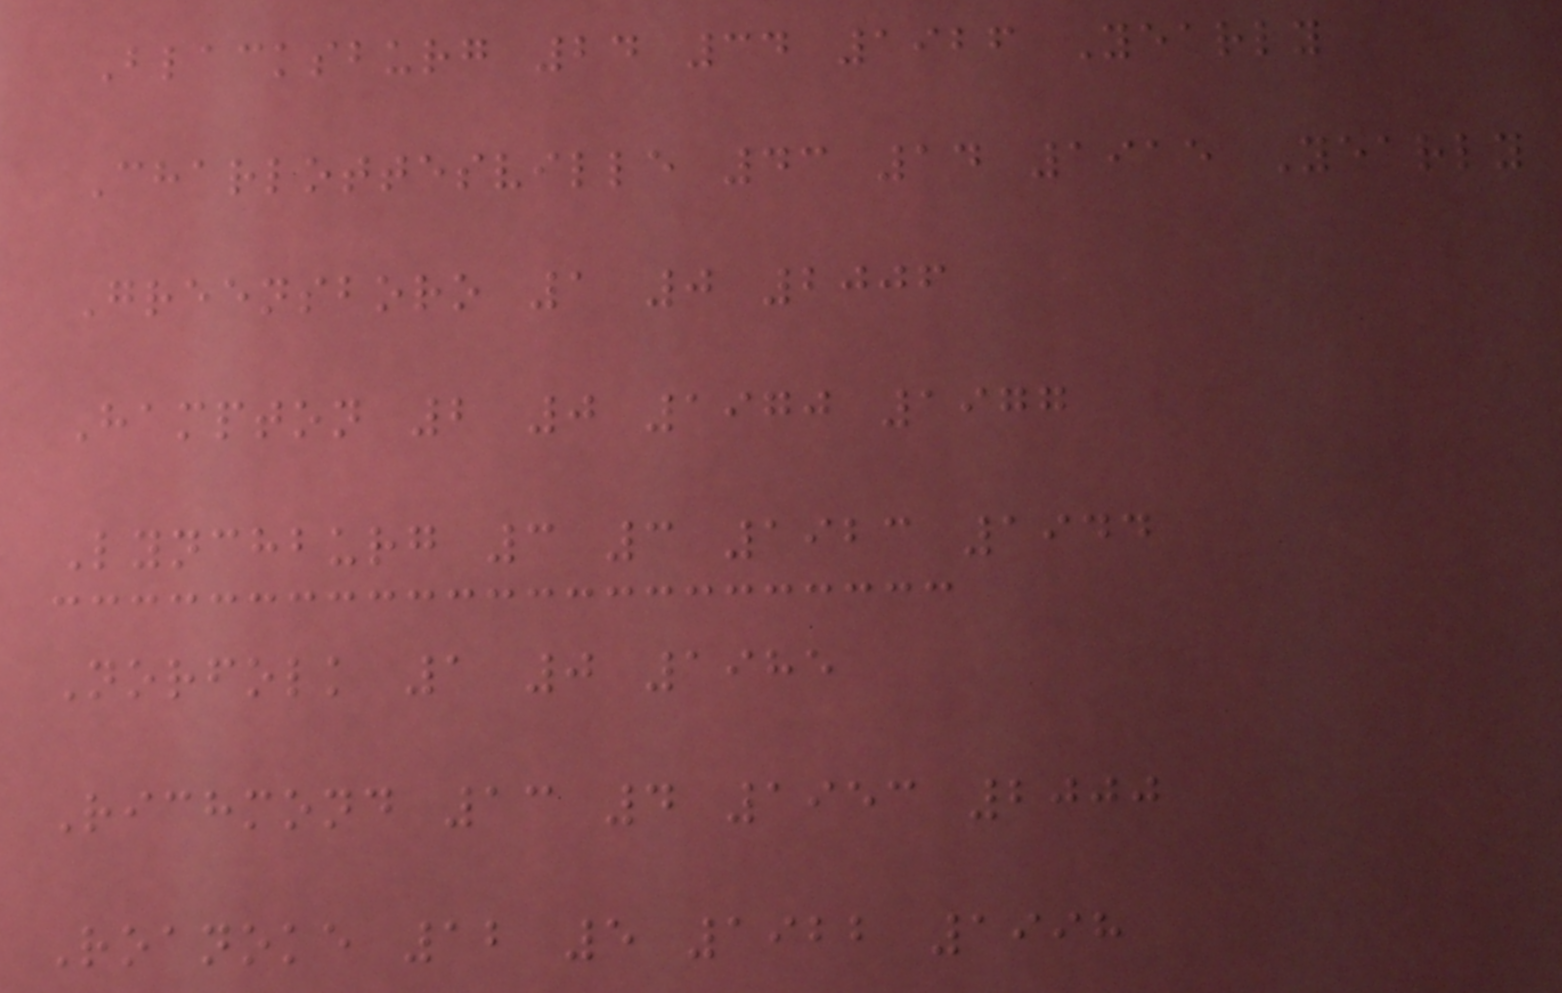Blacksburg 24 34 1926 Yearly
Charlottesville 43 14 1915 Yearly
Greensboro 1 0 2006
Hampton 2 0 1970 1977
Lynchburg 3 3 1923 1944
Norfolk 1 0 1985
Richmond 13 4 1953 2000
Roanoke 12 5 1922 1998
